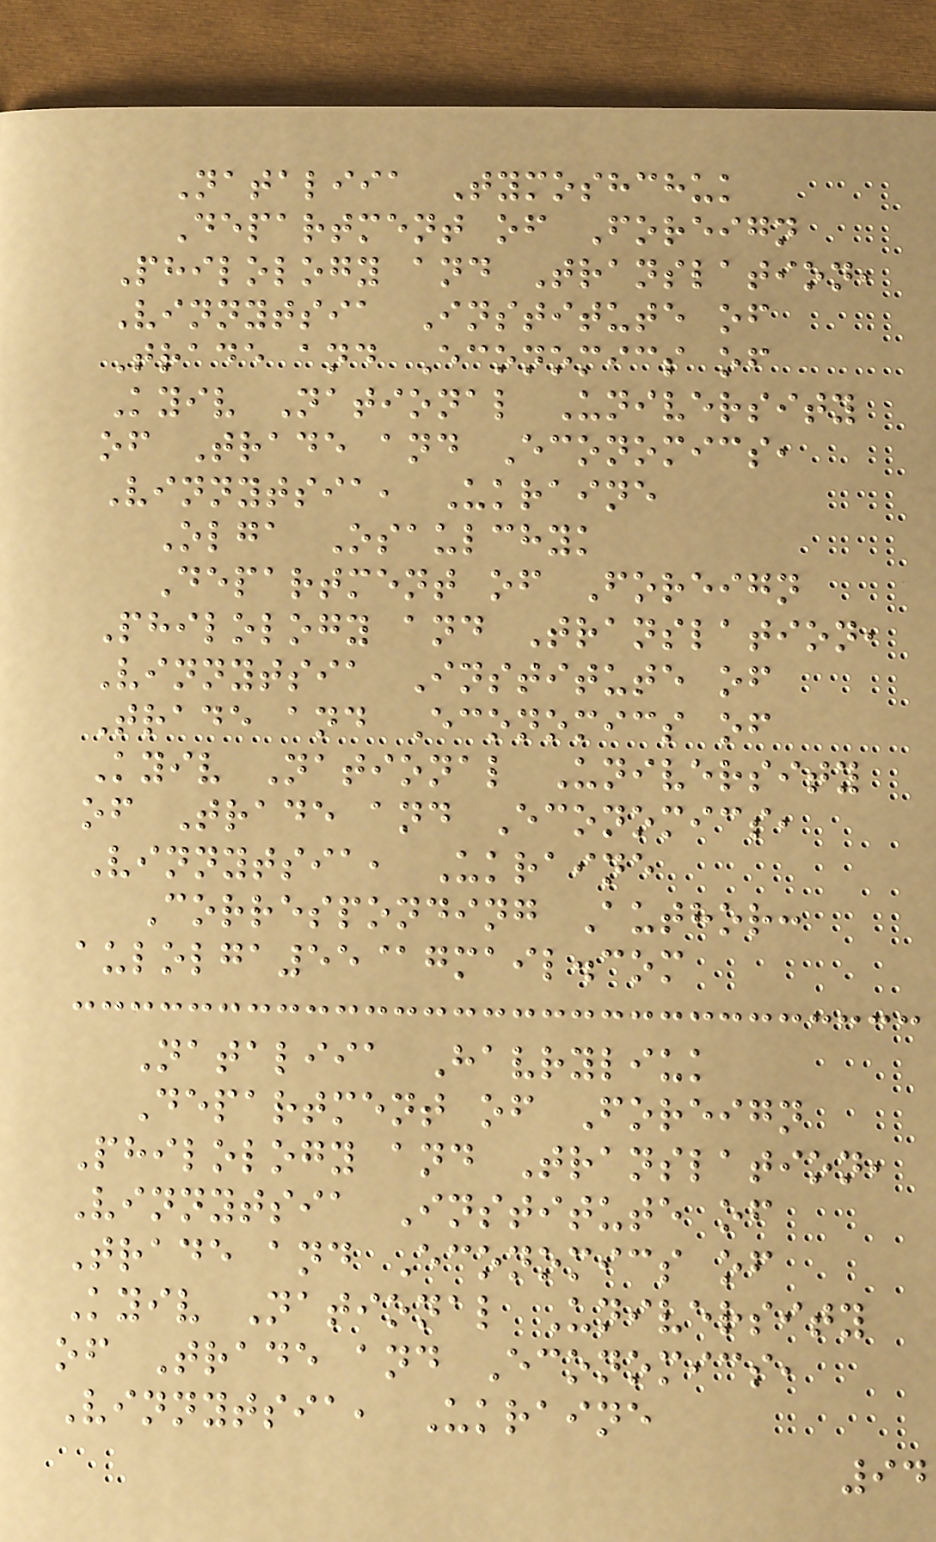Nataliia Tymoshchuk
Department of Foreign
Philology and Translation,
Vinnytsia Institute of
Trade and Economics of
Kyiv National University
of Trade and Economics,
Vinnytsia, Ukraine
Olga Osaulchyk
Department of Foreign
Philology and Translation,
Vinnytsia Institute of
Trade and Economics of
Kyiv National University
of Trade and Economics,
Vinnytsia, Ukraine
Corresponding Author:
aulolga55@gmail.com
Nataliia Havryliuk
Department of Foreign
Philology and Translation,
Vinnytsia Institute of
Trade and Economics of
Kyiv National University
of Trade and Economics,
Vinnytsia, Ukraine
94
